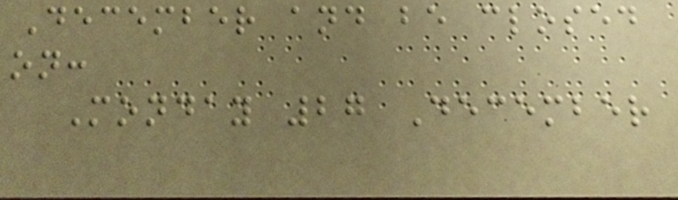December and be closed
on:
Monday 27 December
